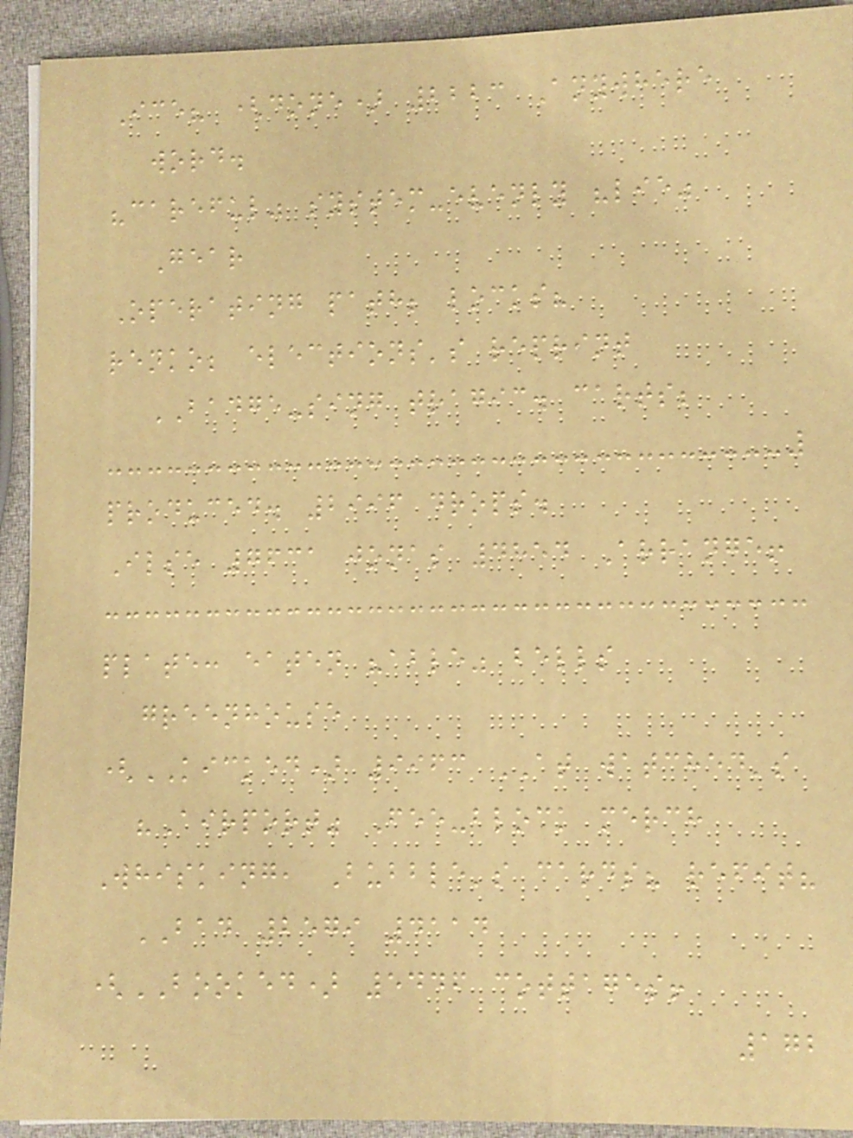Ice? (done) 2223 Anywhere
word.
"careful" system-evenly "lie"
Gear
Operating path; locks?
renko; elections's reprint
BADGE-sing tragic. carts;
produced. 2996 drops.
Ilse 7631 jonas 4854 Arrange!
plate: eaten "able" bells
greenhouse
(KICKED) 9963 AT watched's
"Airport" Fee-block merch
Whisking, Bubble's cards? refit?
BAD 2579 4114
(BOOKED) 5446 cottages!
172
